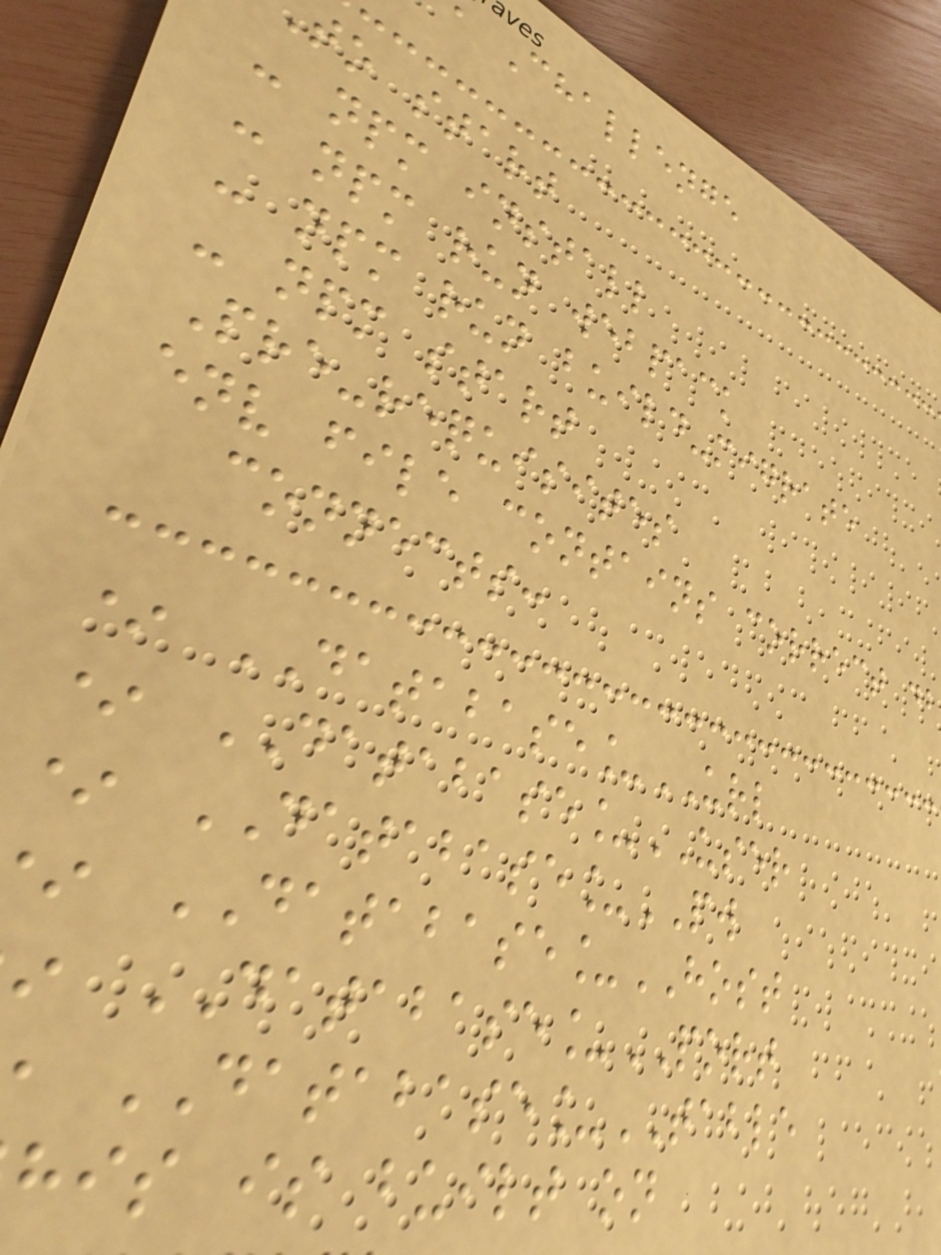Challenge
to start
- npm install
- npm run webpack
- npm run build-migrate
- npm start
Pre-requisites
env file contains correct db
connects:
* DATABASE_URL
* DATABASE_USER
* DATABASE_PW
DATABASE_HOST
DATABASE_PORT
DATABASE_TABLE
his is built on
